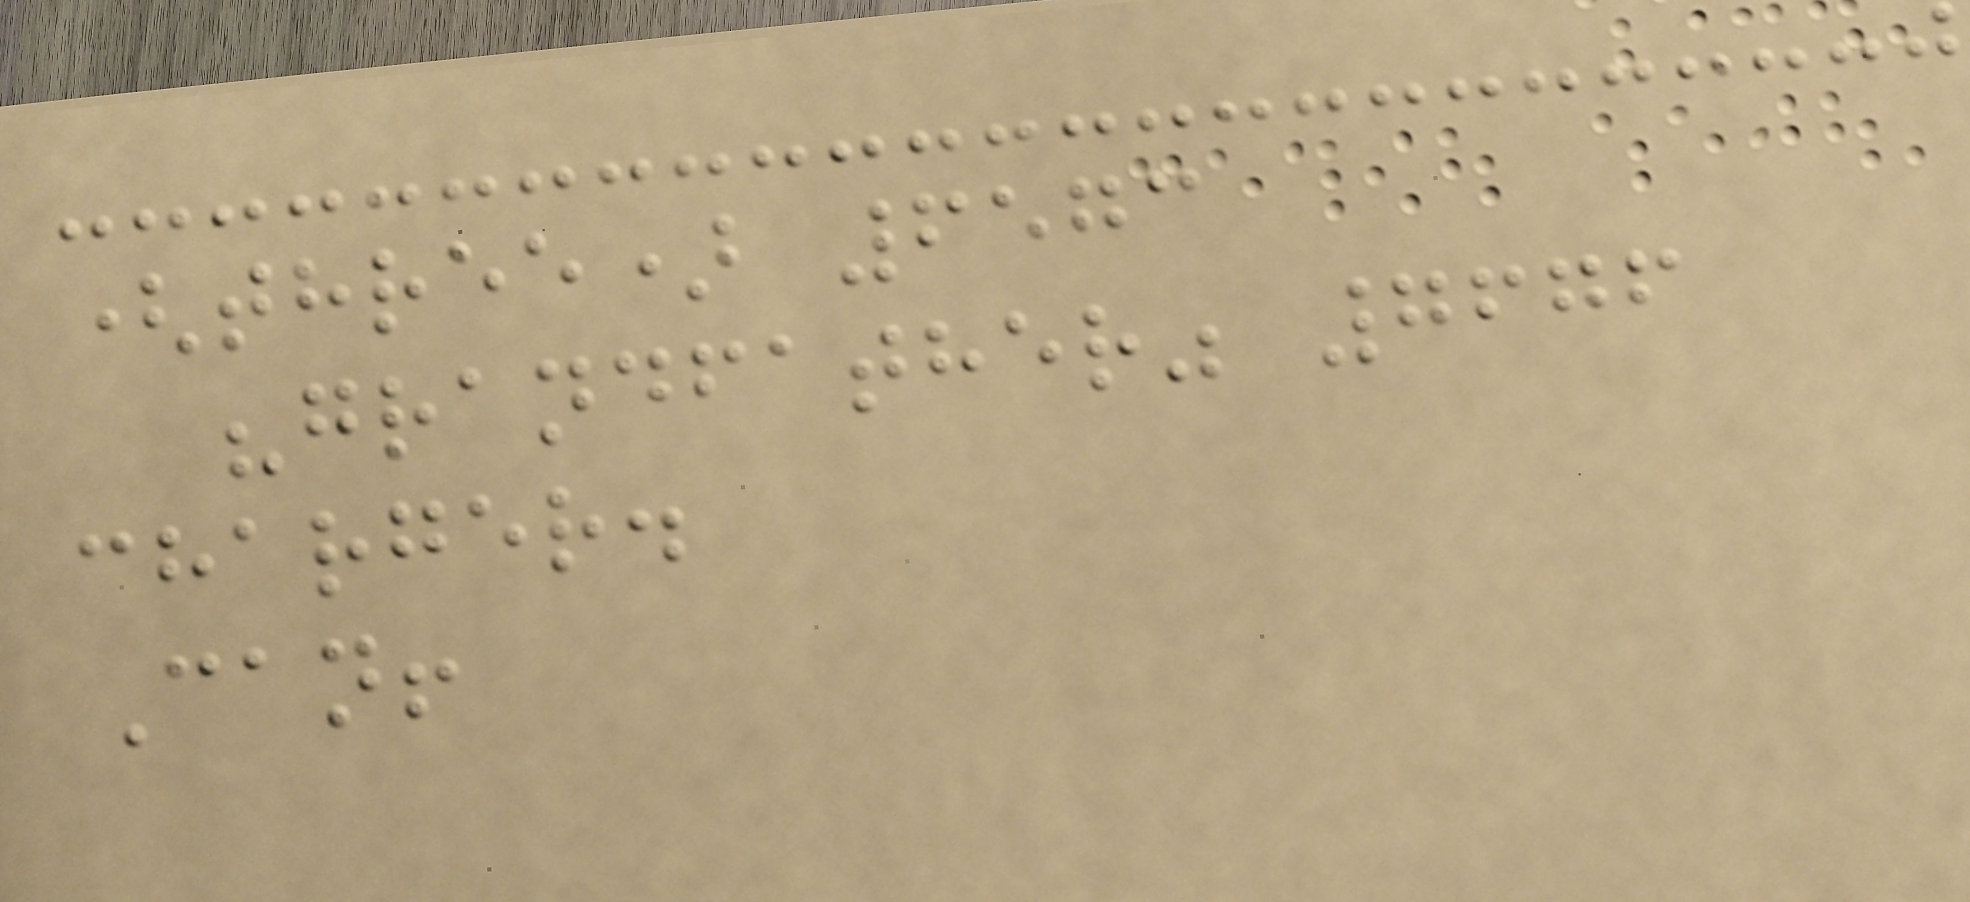(three) 6573
"grandfather" 7676
charger.
Can!
